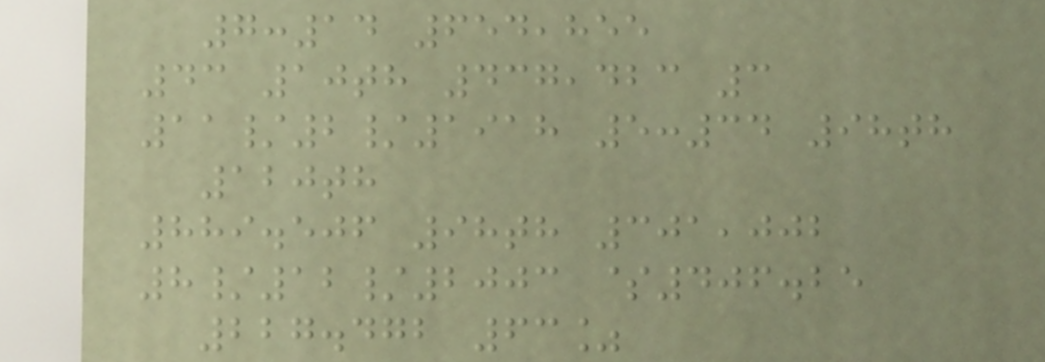7:14 654,855
43 10th 437,423 3
11/2/1918 5:34 98th
120th
889.506 98th 301,002
8/12/2003 $406.25
227.472 63%
